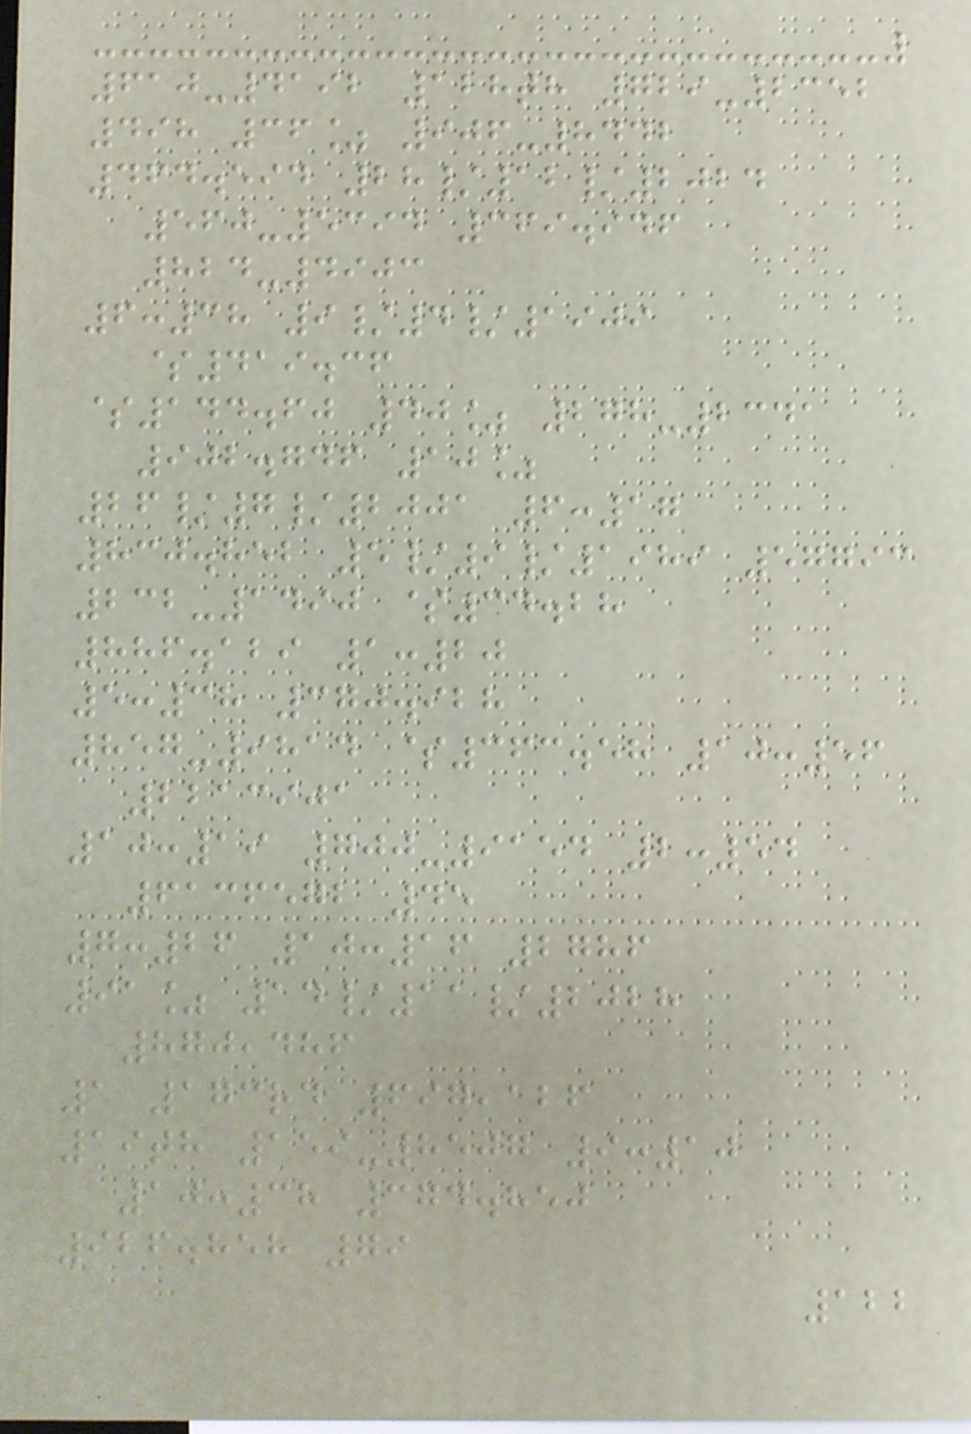610-4192 128th 729-2352
498 36% 906-8442
464.594 28/12/2024
560-5394 369.946
824-4903
6:38 9/4/1909
$419.36
$144.60 40% 278-2341
902.746 10%
26/7/2001 6:17
830.852 5/9/1989 57793
232-1490 $34.28
886.129 1:20
5:38 370.928
857-9814 $363.58 10:56
2213901
10:19 700-9154 2:54
6136572 45
7:26 10:16 2786
91% 14/11/2028
870,486
1 173rd 697,126
19th 159-8507 9:10
10:38 374.850
926.858 79
122
